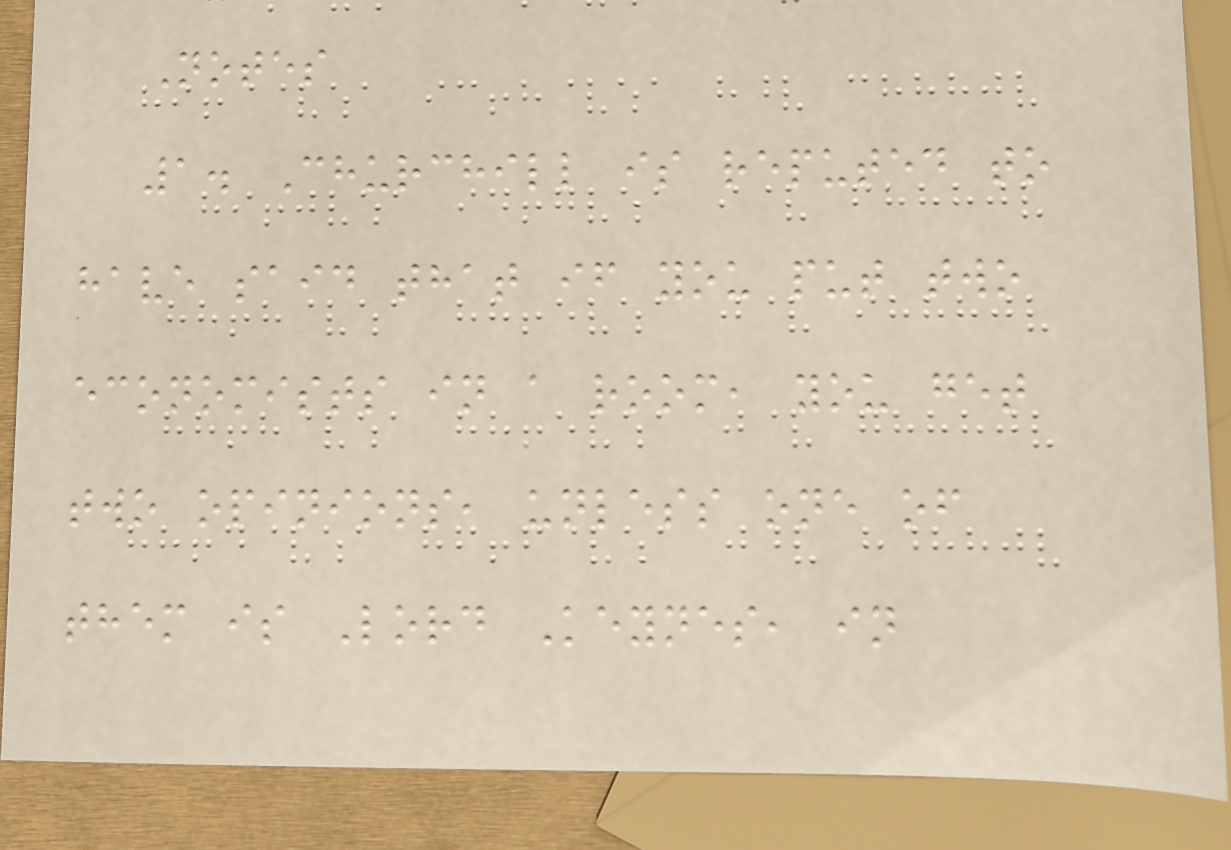Notes
1. Churchill is reputed to
have said that if you put two
economists in a room, you get
two opinions, unless one of
them is Lord Keynes, in
